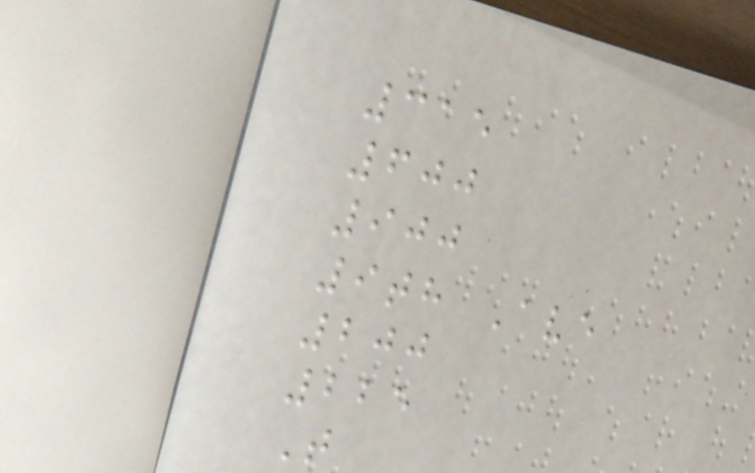315
600
900
9th Ave
200
225
T
